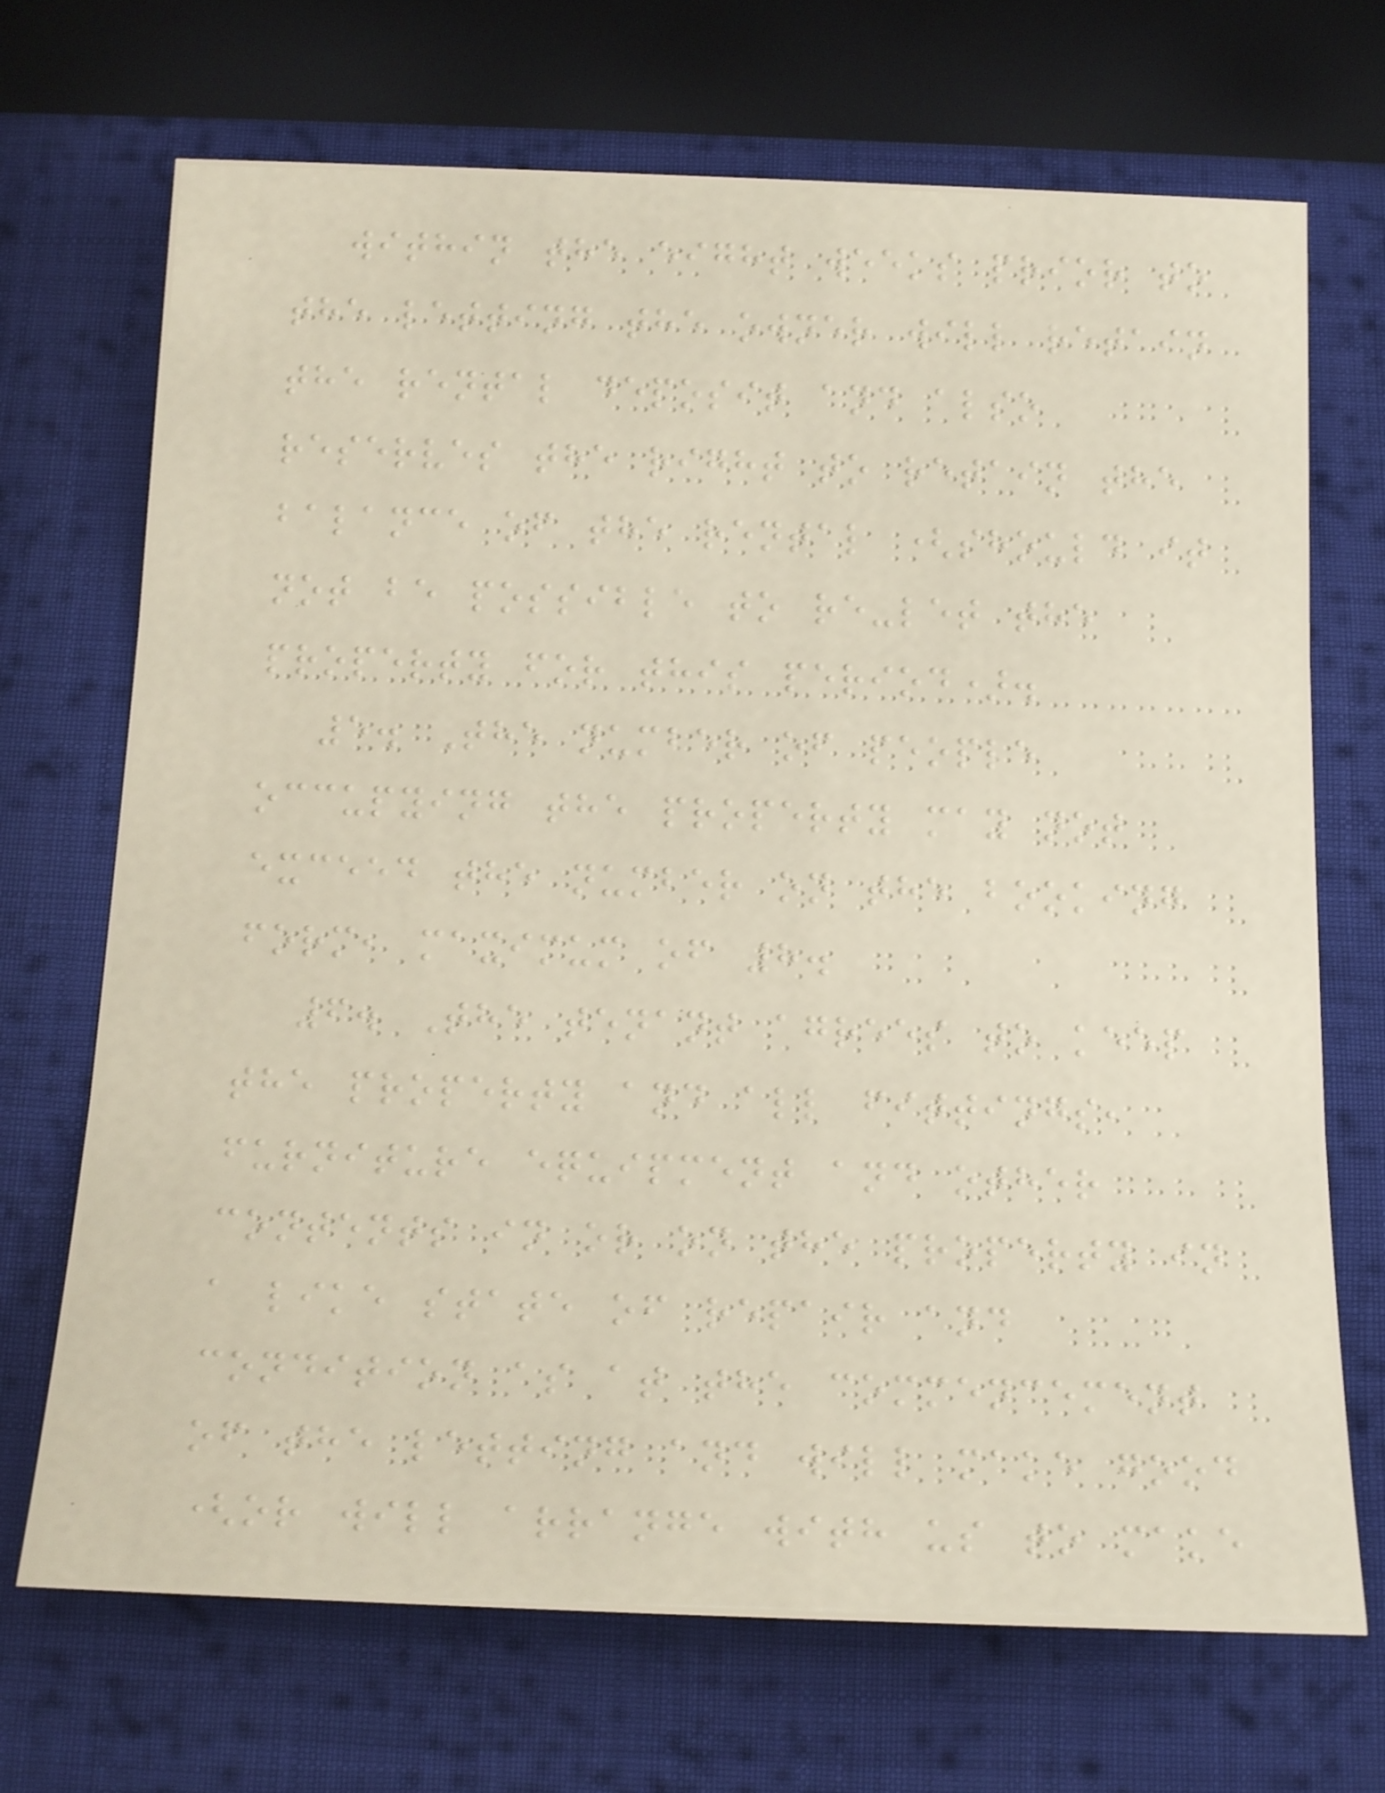within the eight weeks prior to
the letting the owner will retain
the rental deposit and also
reserves the right to retain the
balance of the rental (should it
not be possible to re-let the
property for this period).
5. The number of people
occupying the property may not
exceed the number on the booking
form, maximum of 8.
6. The tenant agrees to keep
the property and all fittings,
furniture equipment and other
contents in or on the property in
a like state of repair and
condition as at the commencement
of the letting and will make good
(or will arrange with us to make
